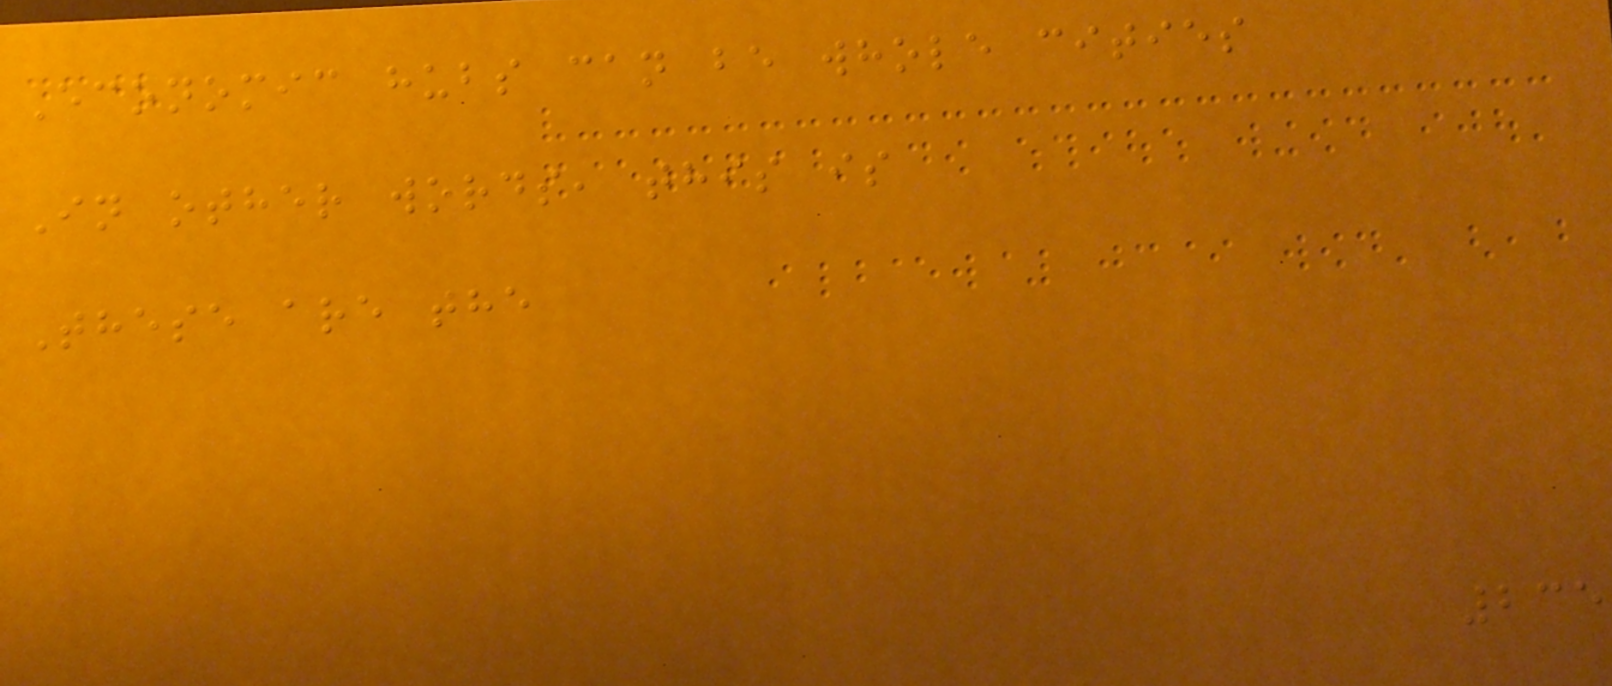Economic hubs can be whole cities
In other words, this is
These are the
235
